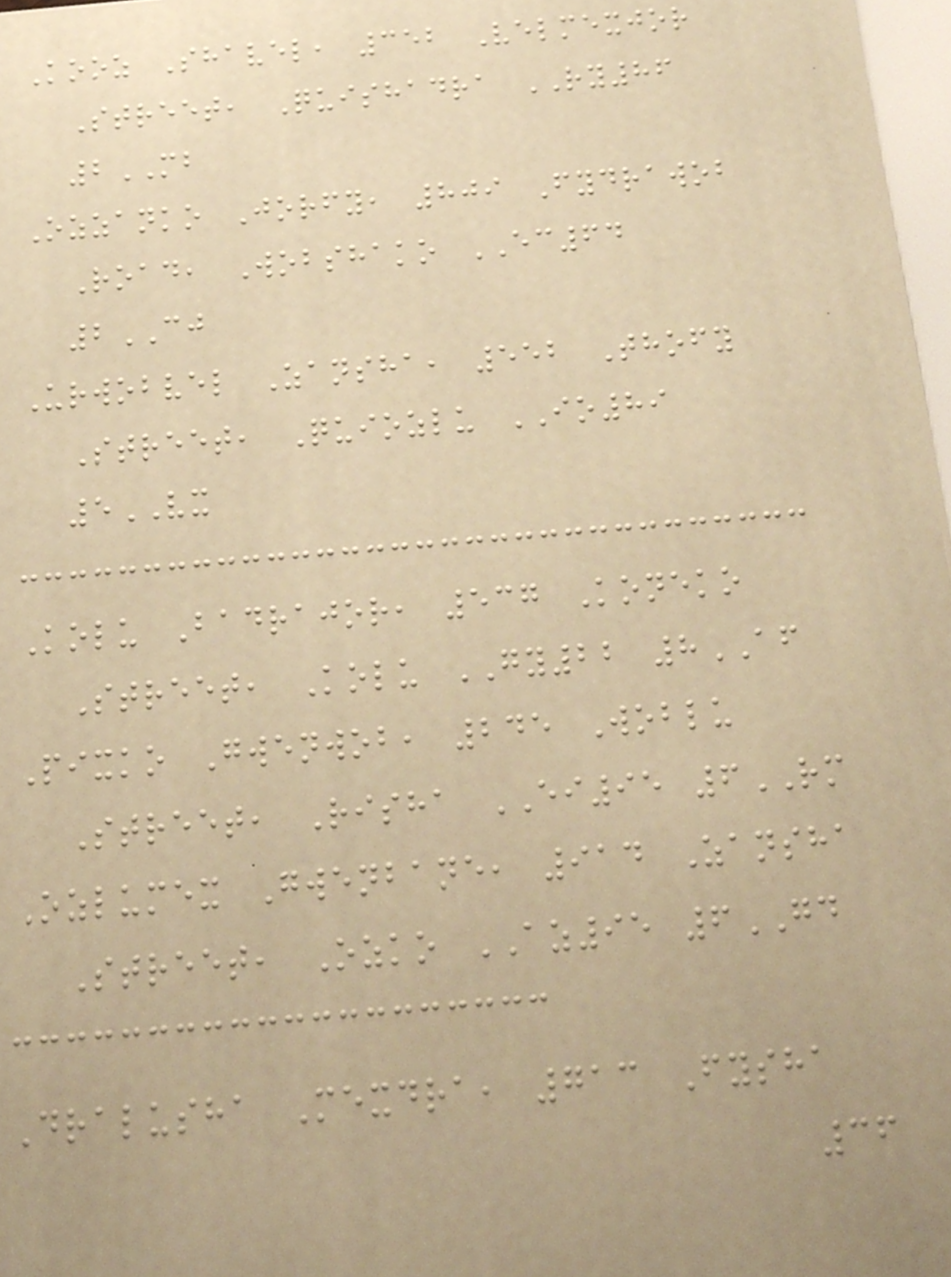Kooz Shavel, 352 Velmexjor
Street, Quishadra RY86
2MB
Ozzanko Jorfy, 809 Fydrawob
Road, Wobshako EC64
2CJ
Urwobvel Zansha, 552 Thofy
Street, Quiozlu IO89
5VX
Kolu Badrajor, 537 Koneko
Street, Kolu GY22 8AF
Pixko Gwenwob, 245 Woblu
Street, Risha EI95 6RM
Ozlumex Gwenbane, 914 Zansha
Street, Ozko AZ95 6GD
Dralusha Mexdra, 713 Fysha
36
